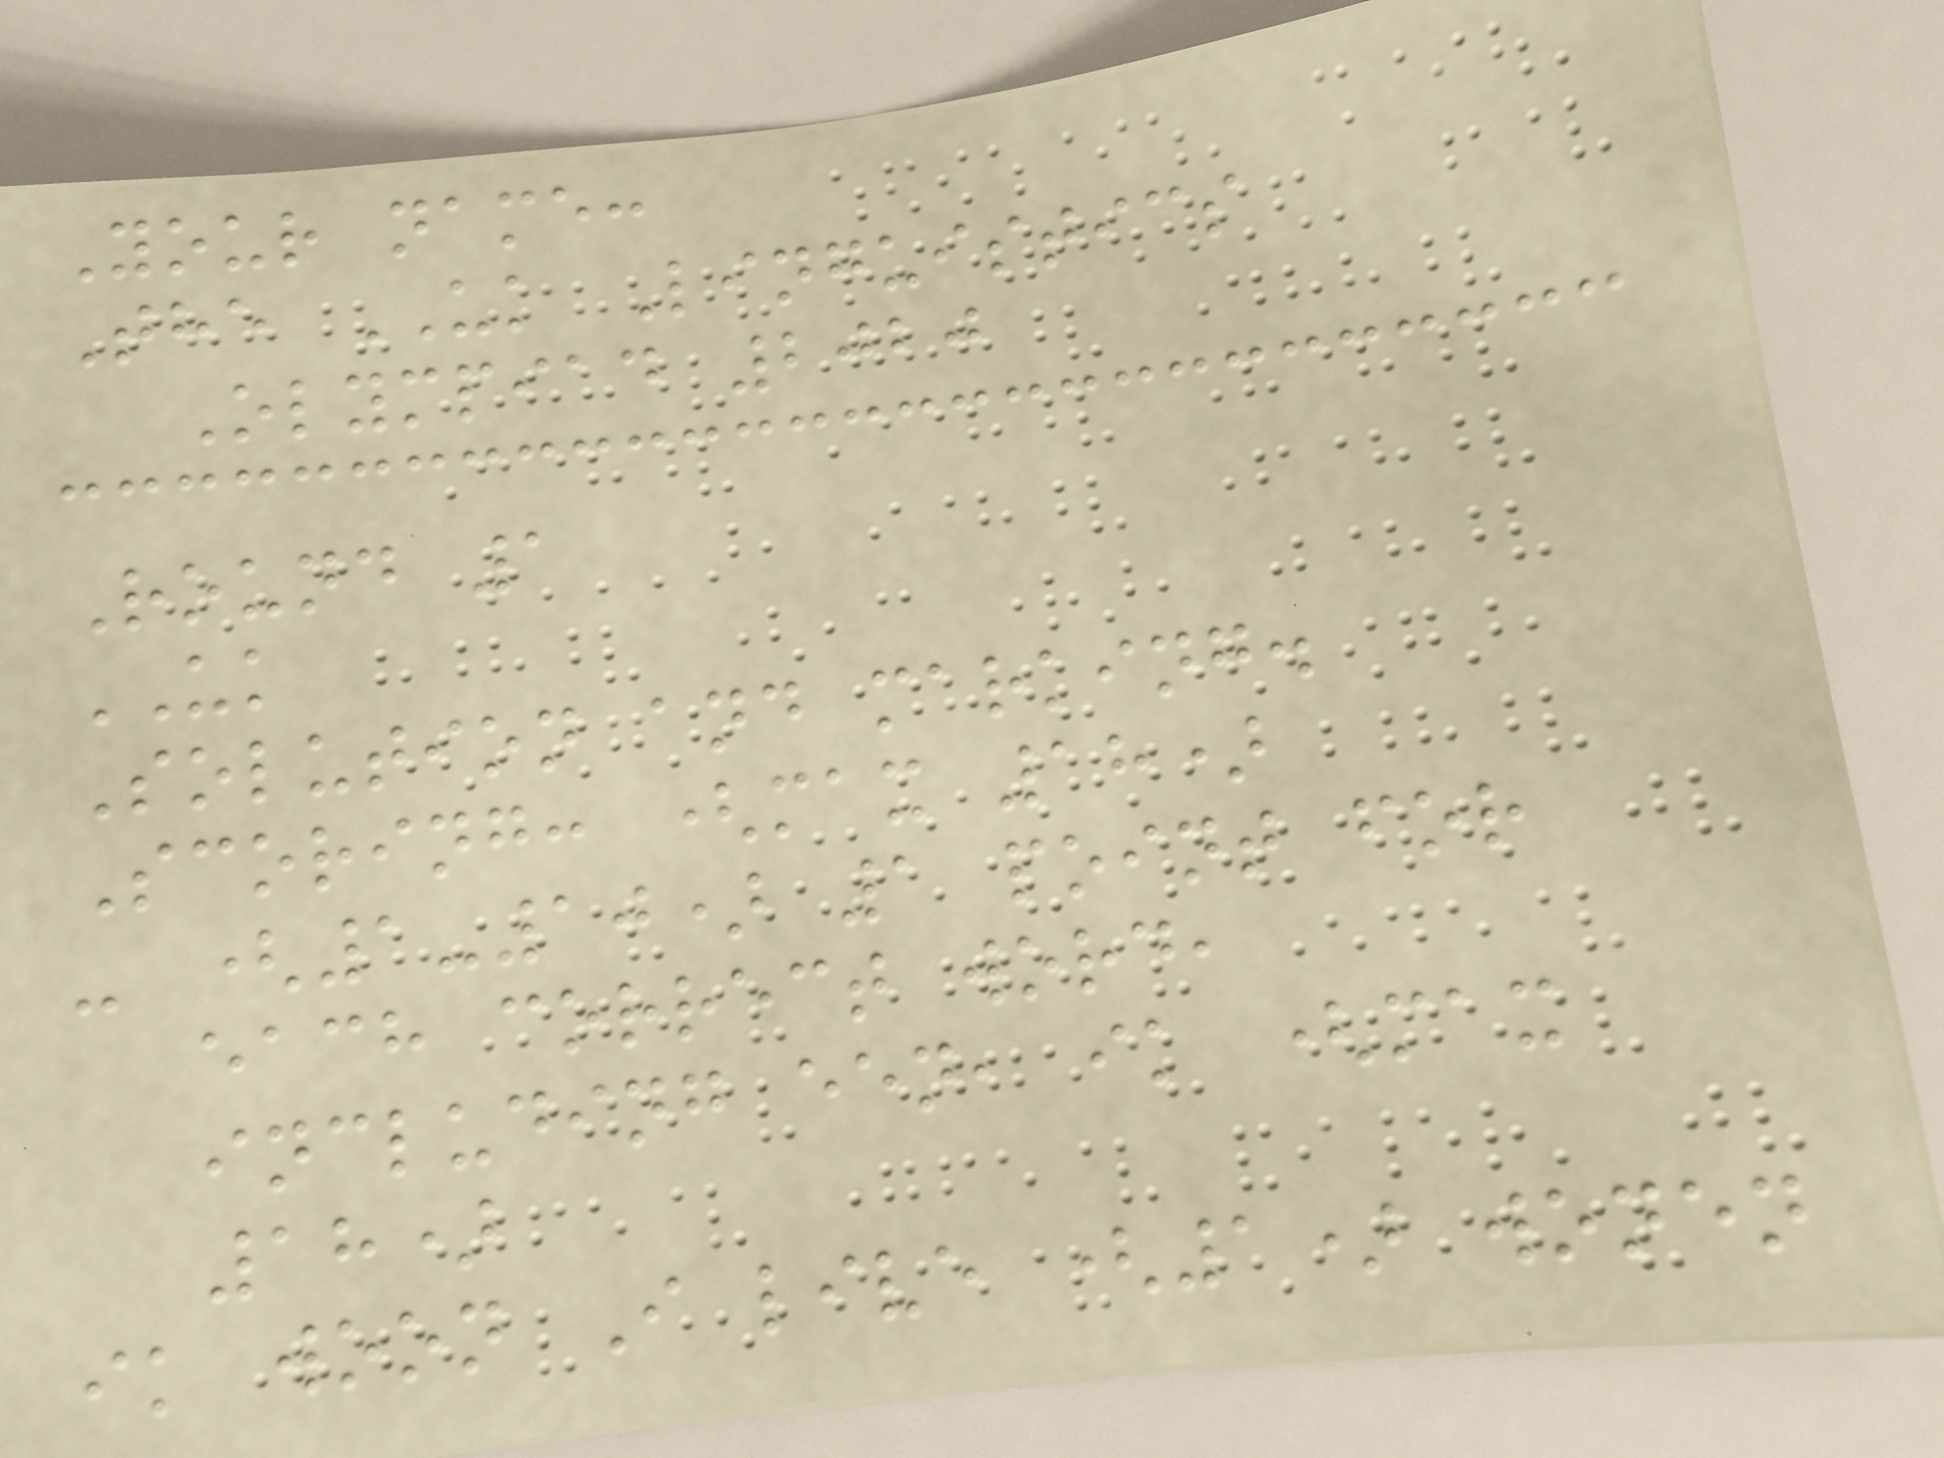Your name:
The UK Linguistics
Olympiad 2020
Round 1
UK
Solution and marking.
Scoring: (max 18)
- (1-10) 1 point for
each correct word,
including een, ik (max
18)
ik woon I live (1) wonen
